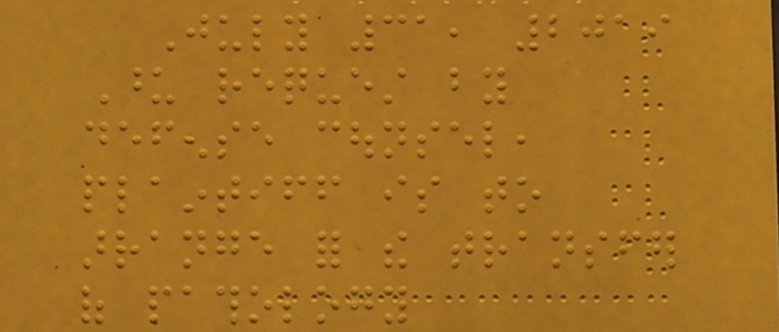July 31, 2019
Upon request by
defense counsel,
plaintiff is to
arrange for the transfer
of pathology
